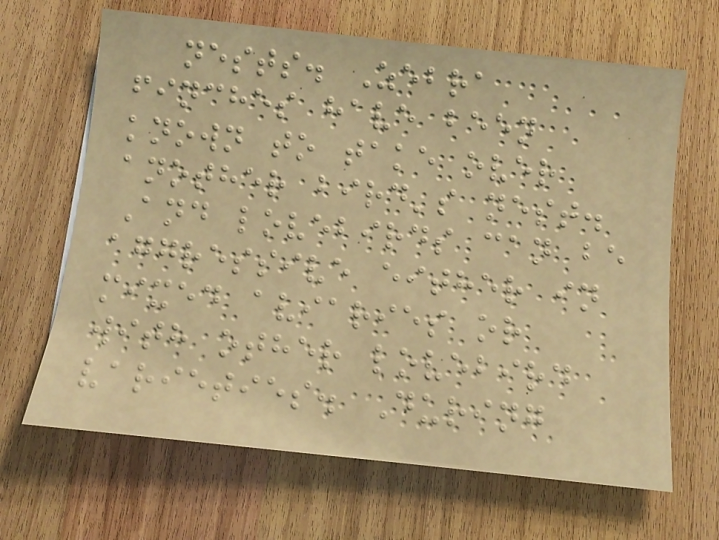nests. Zebra
finches have been
known to take over
another bird's nest.
And lovebirds can be
aggressive either in
mixed aviaries or
with other lovebird
varieties. During
